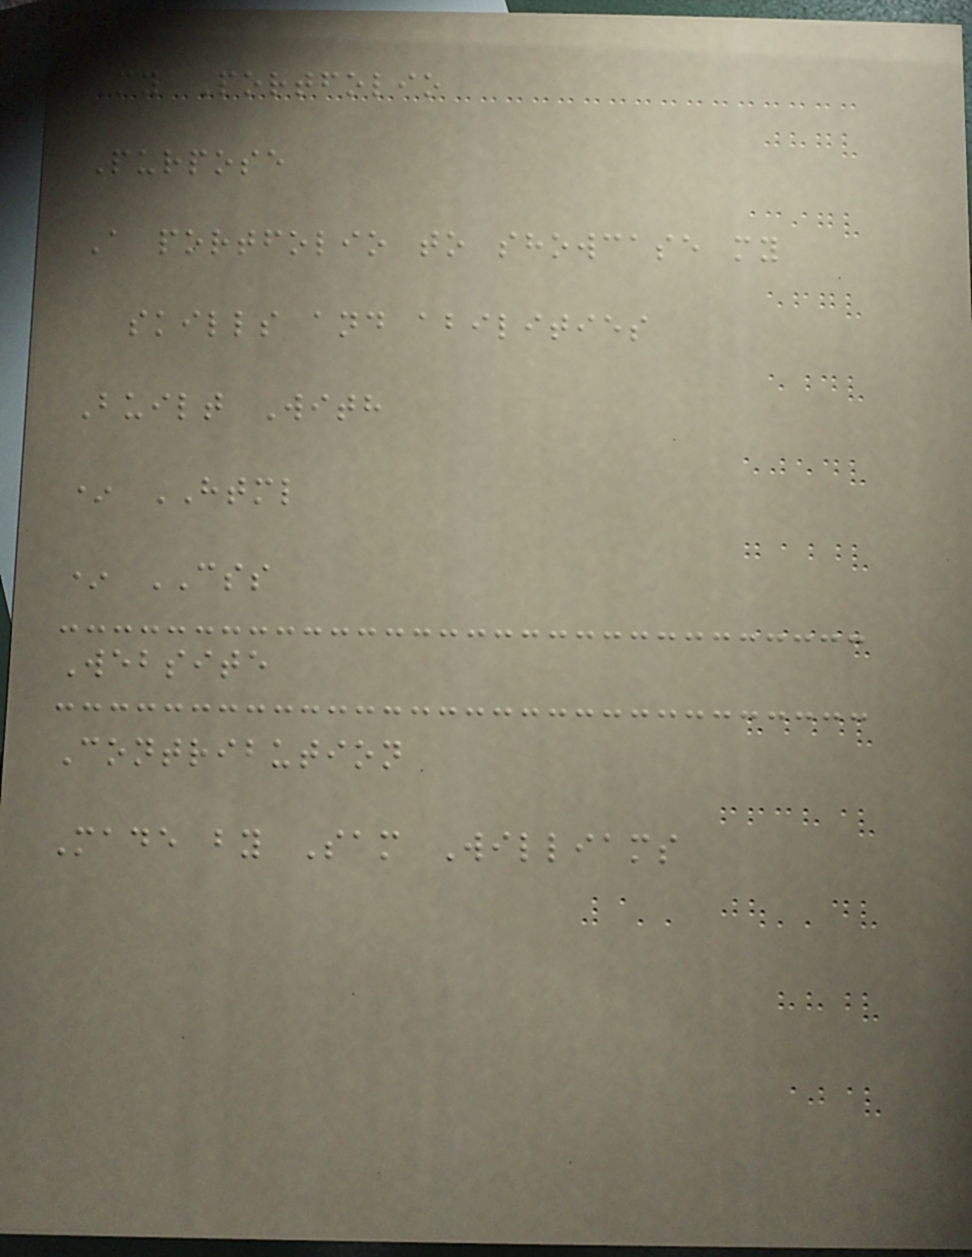My Portfolio
Purpose
A portfolio to showcase my
skills and abilities
Built With
* HTML
* CSS
Website
Contribution
Made by Sam Williams
